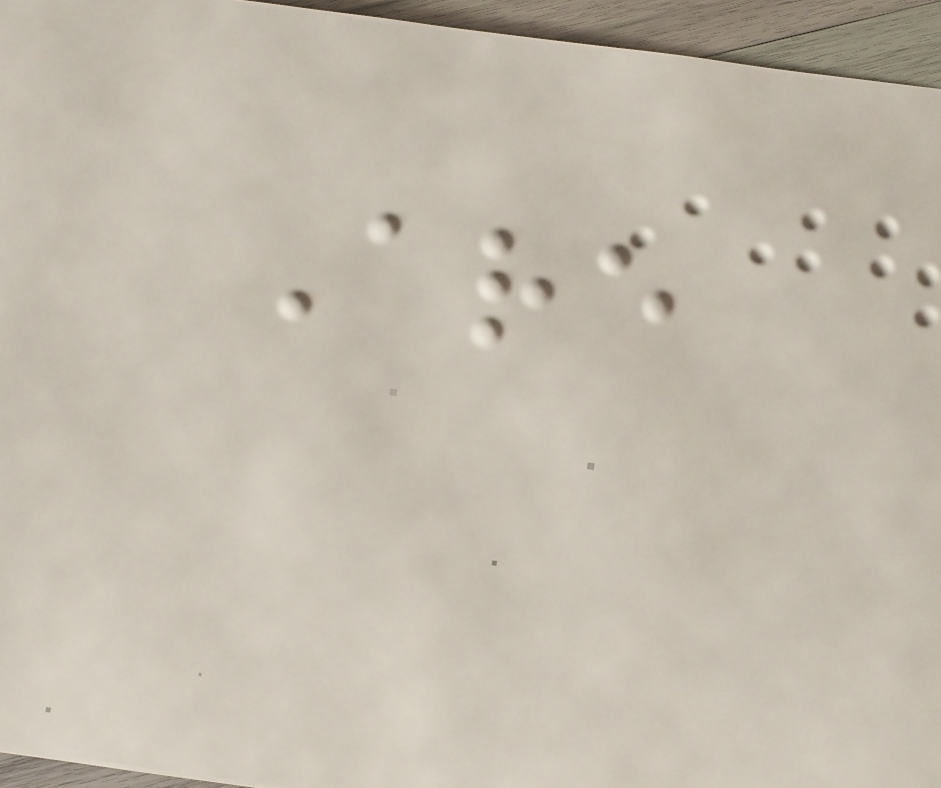Are
